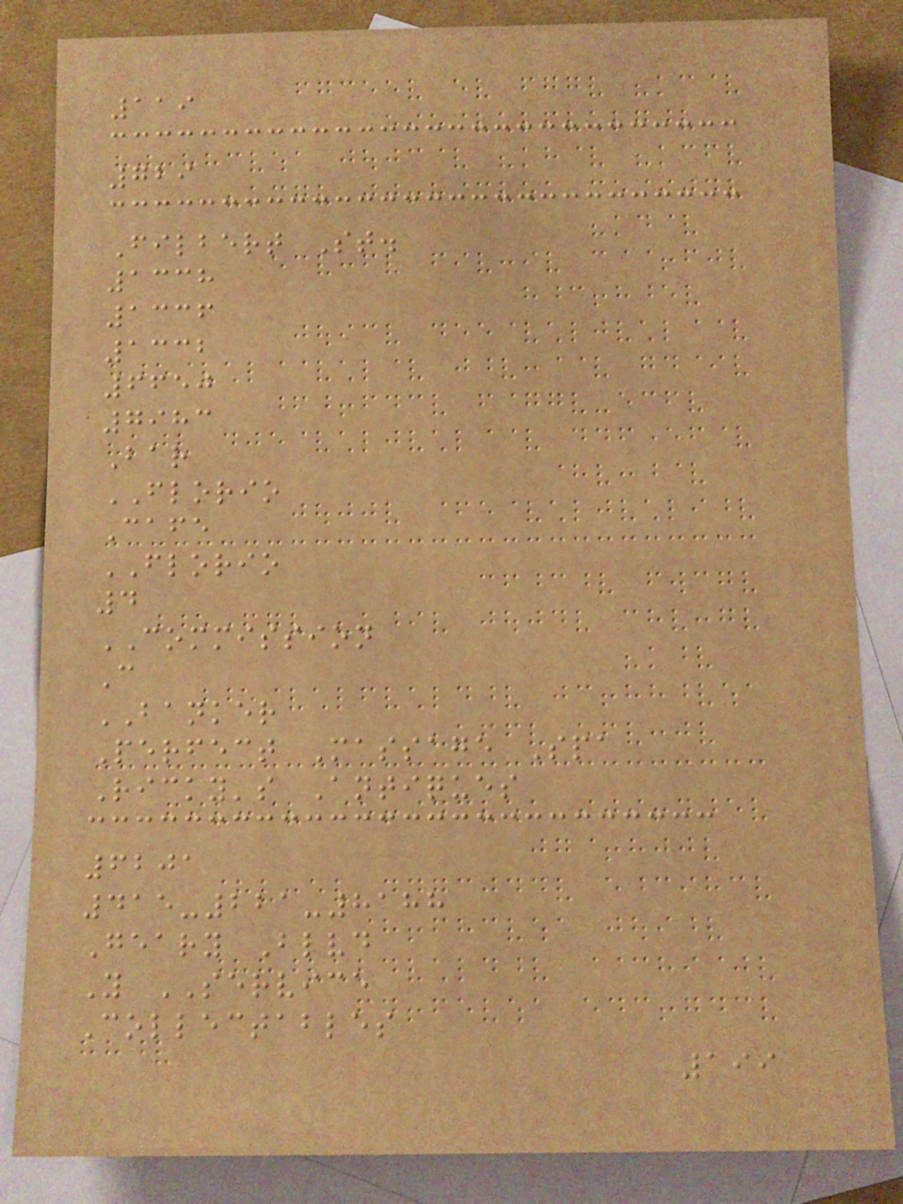119
729
Filbert St.
1338
1336
1332
6650
7983
Bar
FLORIO
Cafe
FLORIO
4
COMMISSION
C
BANKER
Perfect Massage Spa
Ricky's Antiques
6201
415-221-8188
Geary Blvd
Y SERVICE
Collectables
199
